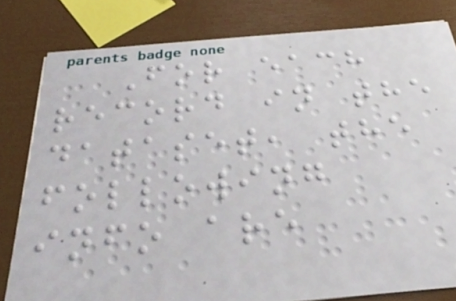For each
record in the
dataset, the
following
info are
